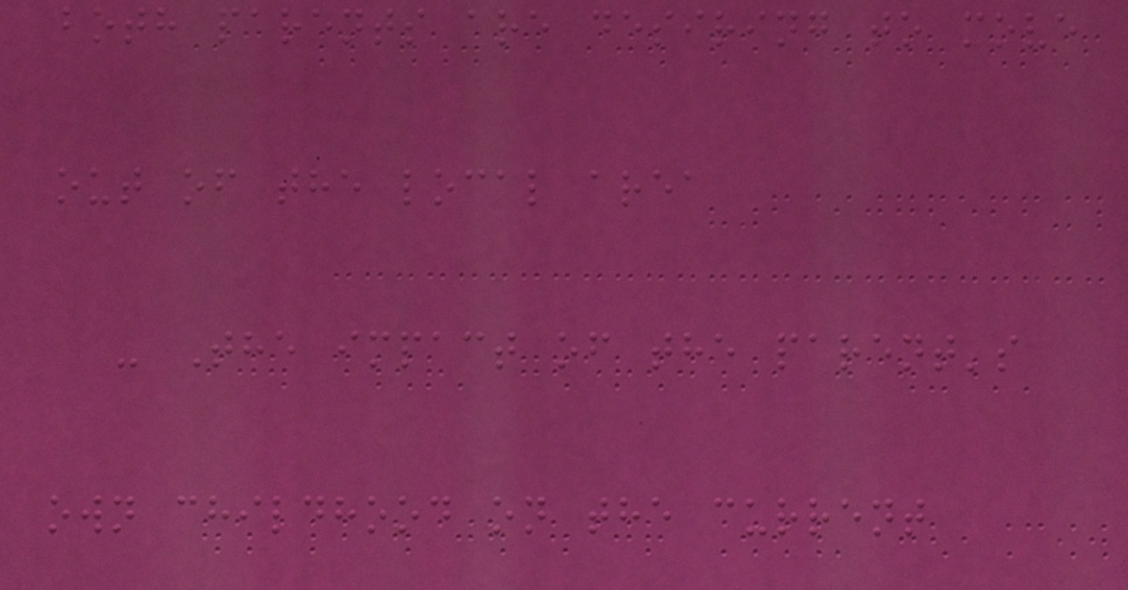both parents are desiring to move
out of the local area
- The impact of the parent's
own childhood on the current
